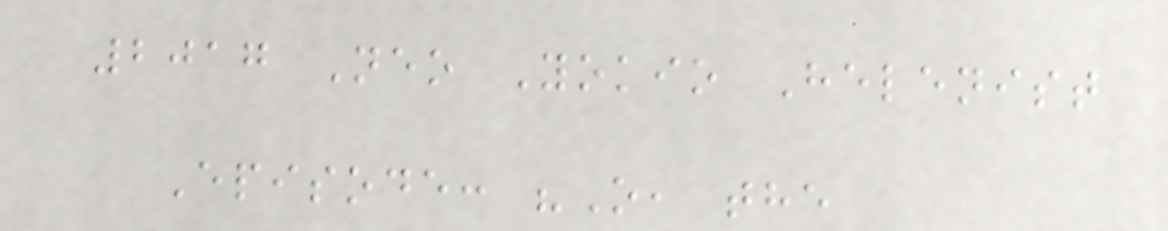2017 Neo Yokio Helenist
Episode: "O, the
